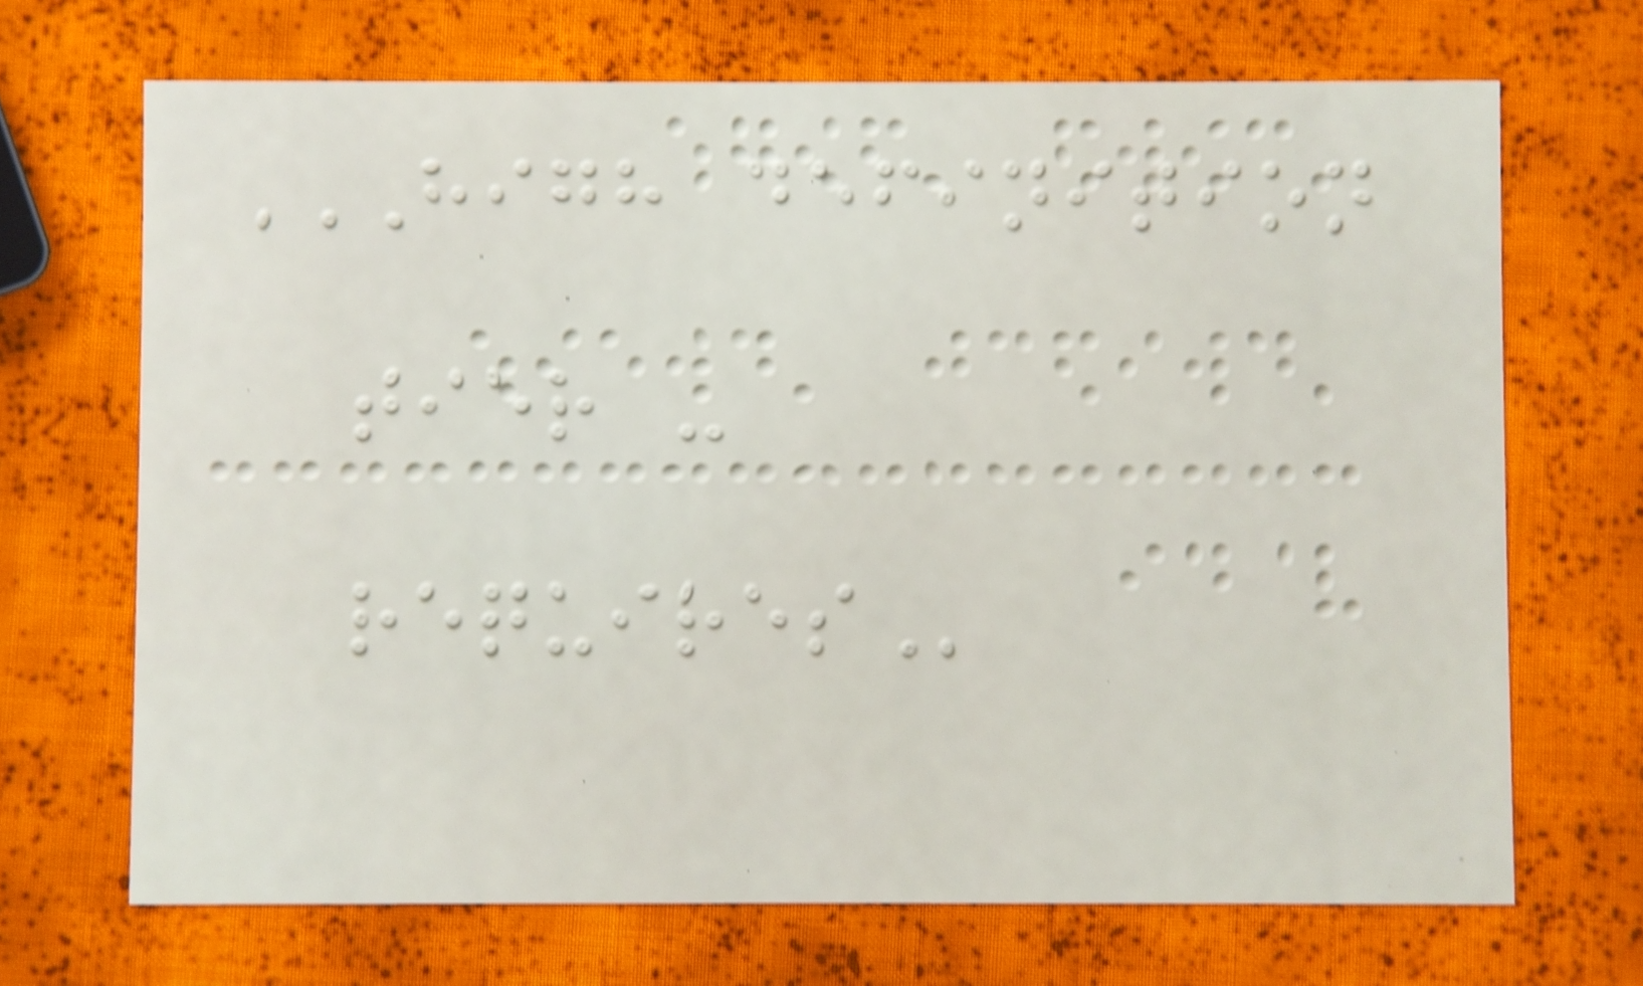HIGH DEFINITION
TIER -
REQUIRES
